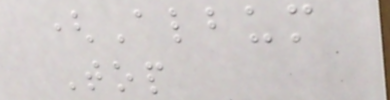(Album
Top
